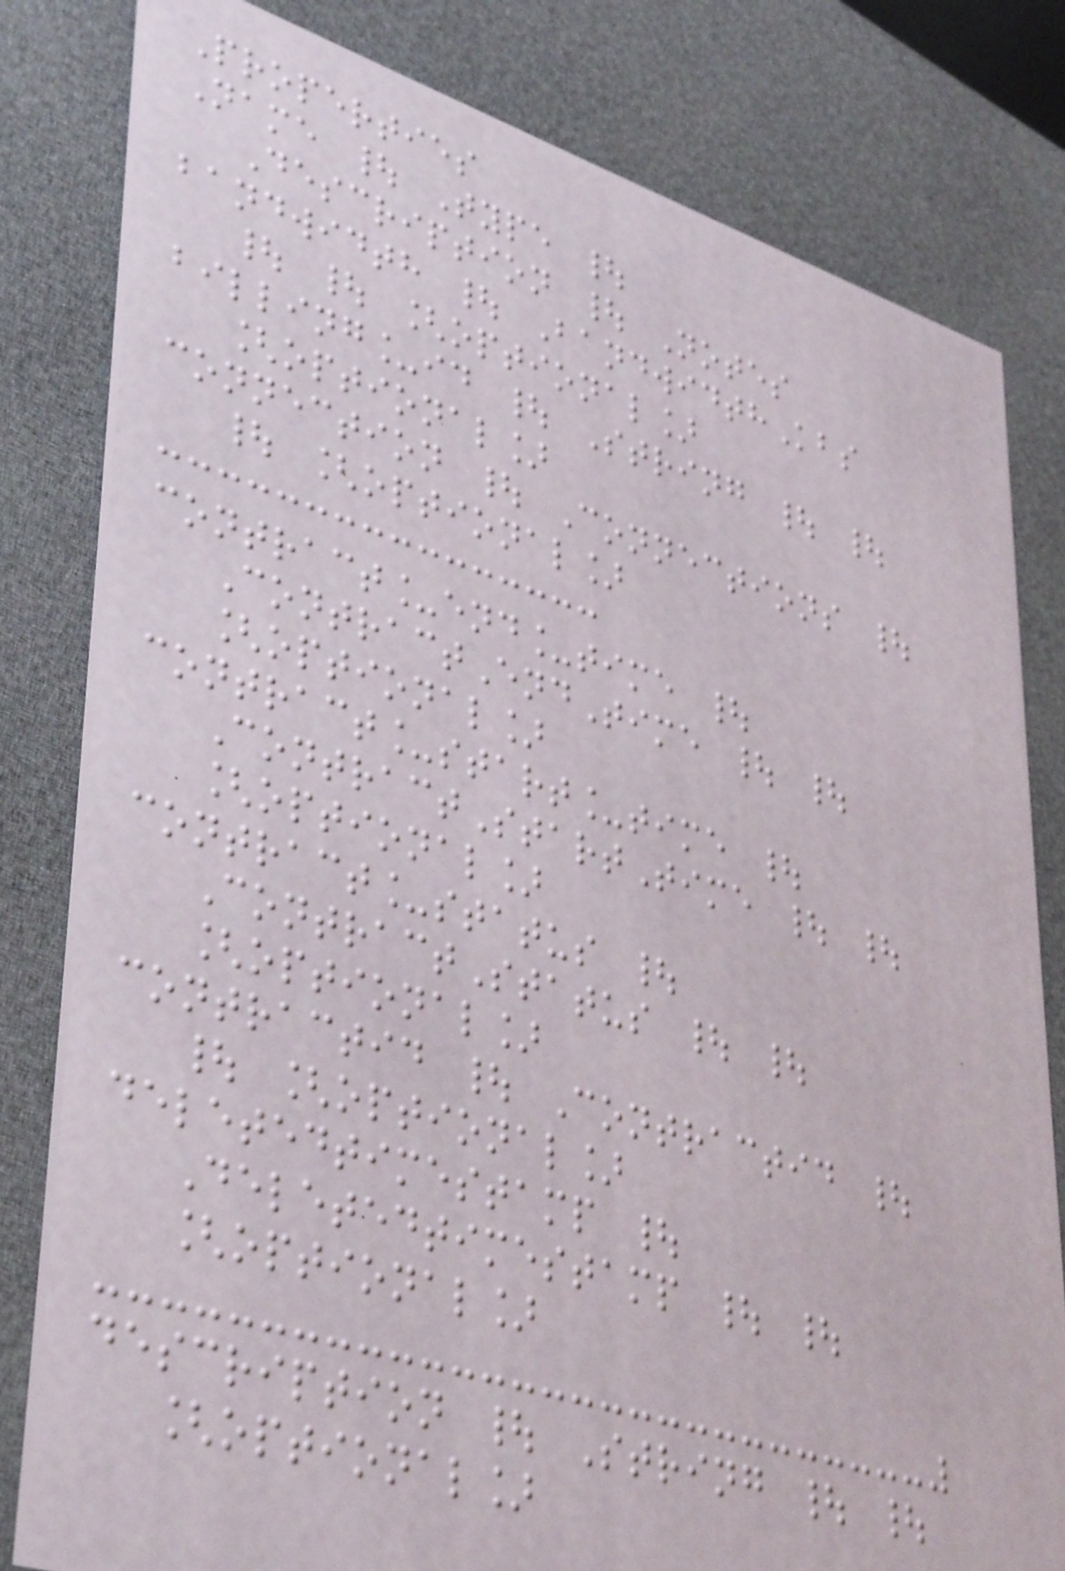Properties
Name | Type |
Description | Notes
bandwidth | BandwidthKbs
| | [optional]
billing_id | String | |
[optional]
connection | Connections |
| [optional]
contract_end_time |
ContractEndTime | |
[optional]
contract_start_time |
ContractStartTime | |
[optional]
contract_status |
ContractStatus | |
[optional]
contractid | Contractid |
| [optional]
deletedtimestamp |
Deletedtimestamp | |
[optional]
description | String | |
[optional]
